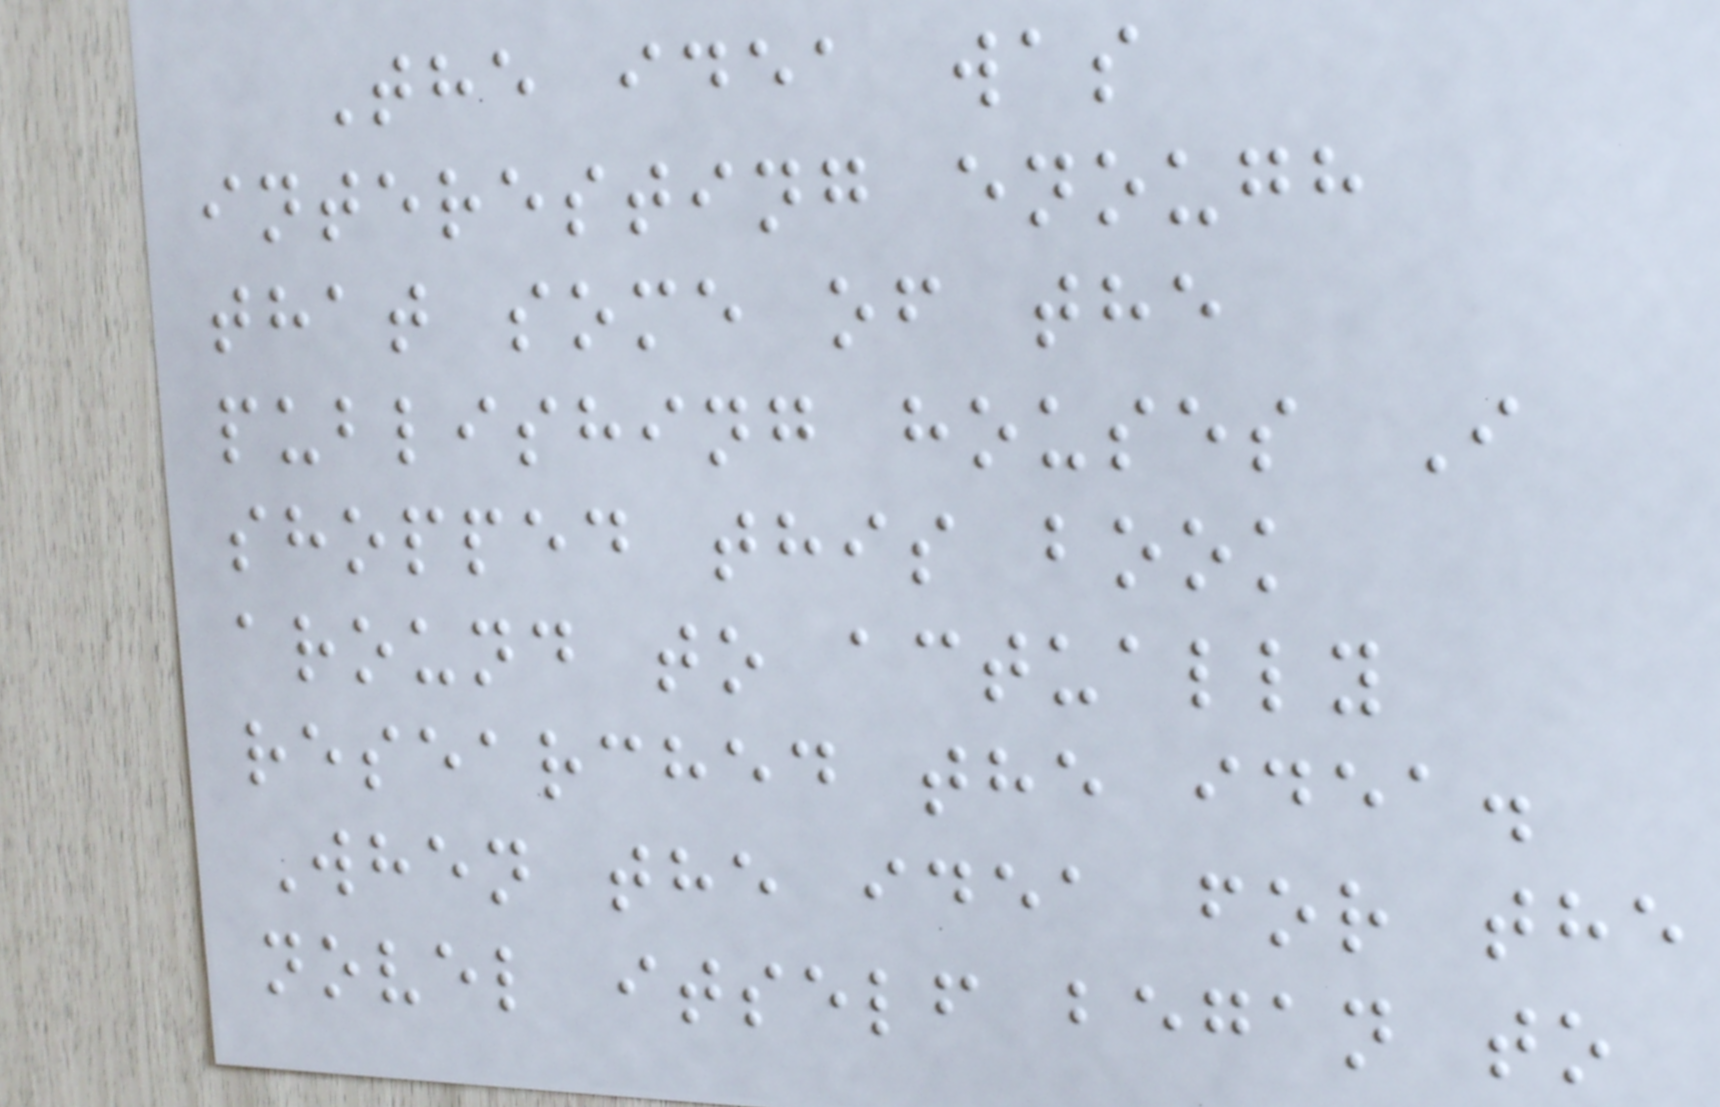The idea was
interesting enough
that some of the
publishing houses I
shopped this book
around to actually
researched the idea.
When the idea for the
novel itself began to
